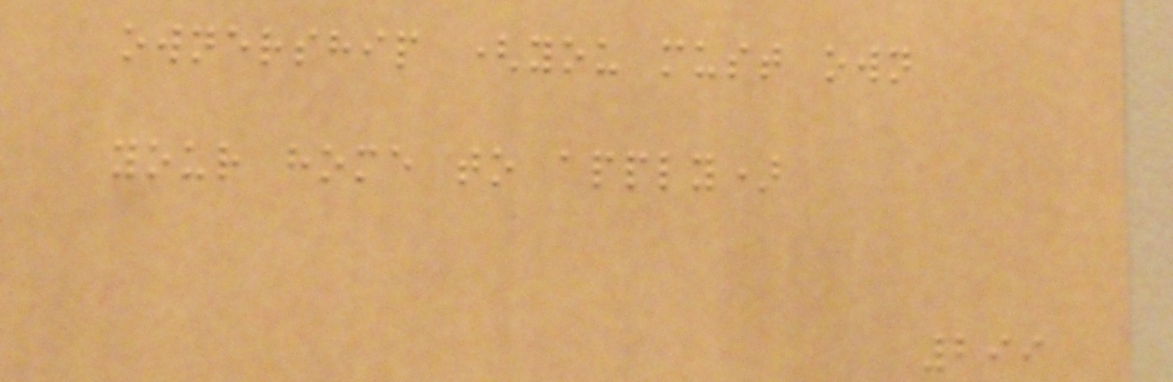ownership (you must own
your home to apply)
299
